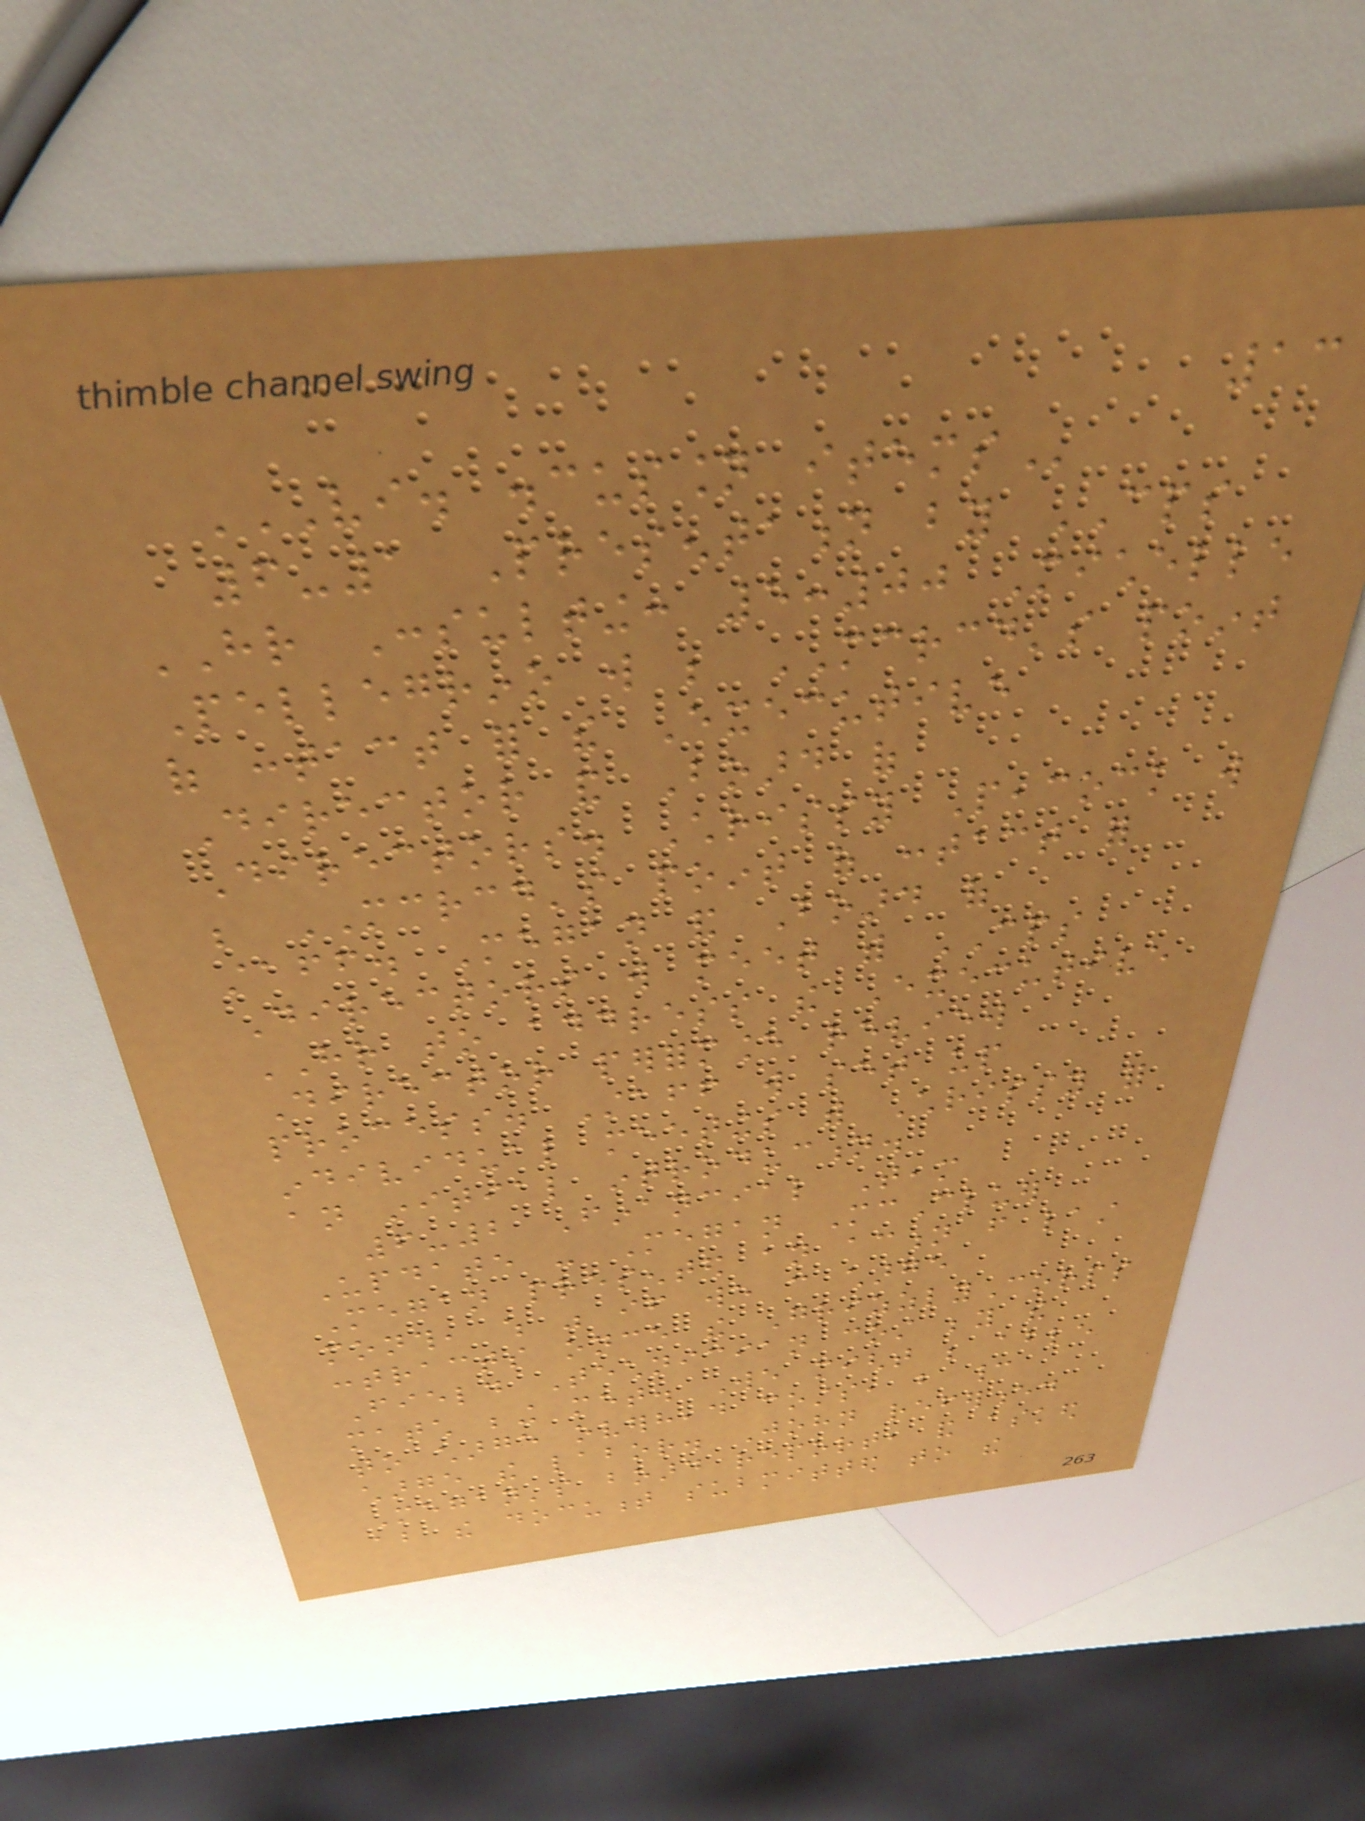13
VI. DISCUSSION ITEMS
6-1 Presentation by CPS
HR Consulting: 5:00 Michelle
Pellegrino will be MCRCD's point
of contact for the Executive
Director and Board of
Directors. Chrissy Peacock will
be MCRCD's point of contact for
staff. Megan and Board of
Directors will meet with CPS
HR to address the Executive
Director performance review
process. Staff will set up
individual meetings with Chrissy for
an initial introduction.
6-2 Financial Team
Update - Megan McCluer
Megan presented an action from last
month, which was if we can charge
contracts once the GrizzlyCorps
Field Technician cost beyond the
match being met. We might be able
to charge overhead costs, but cannot
charge the labor. John referenced
Megan's board report, and asked
about the document submitted to the
